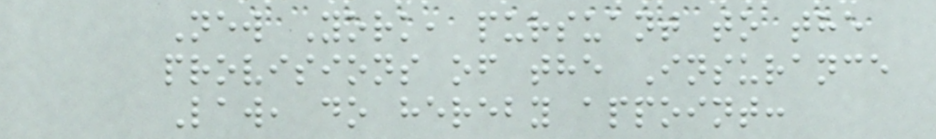New York, pursuant to the
provisions of the Insurance
Law, do hereby appoint:
